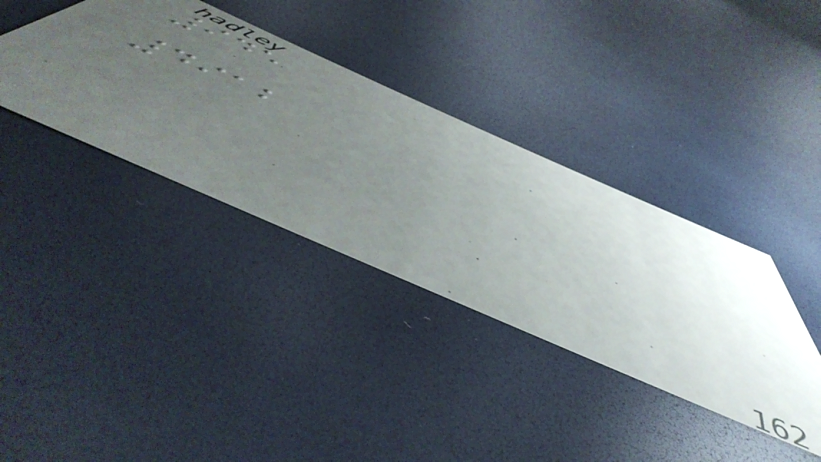945
4912
